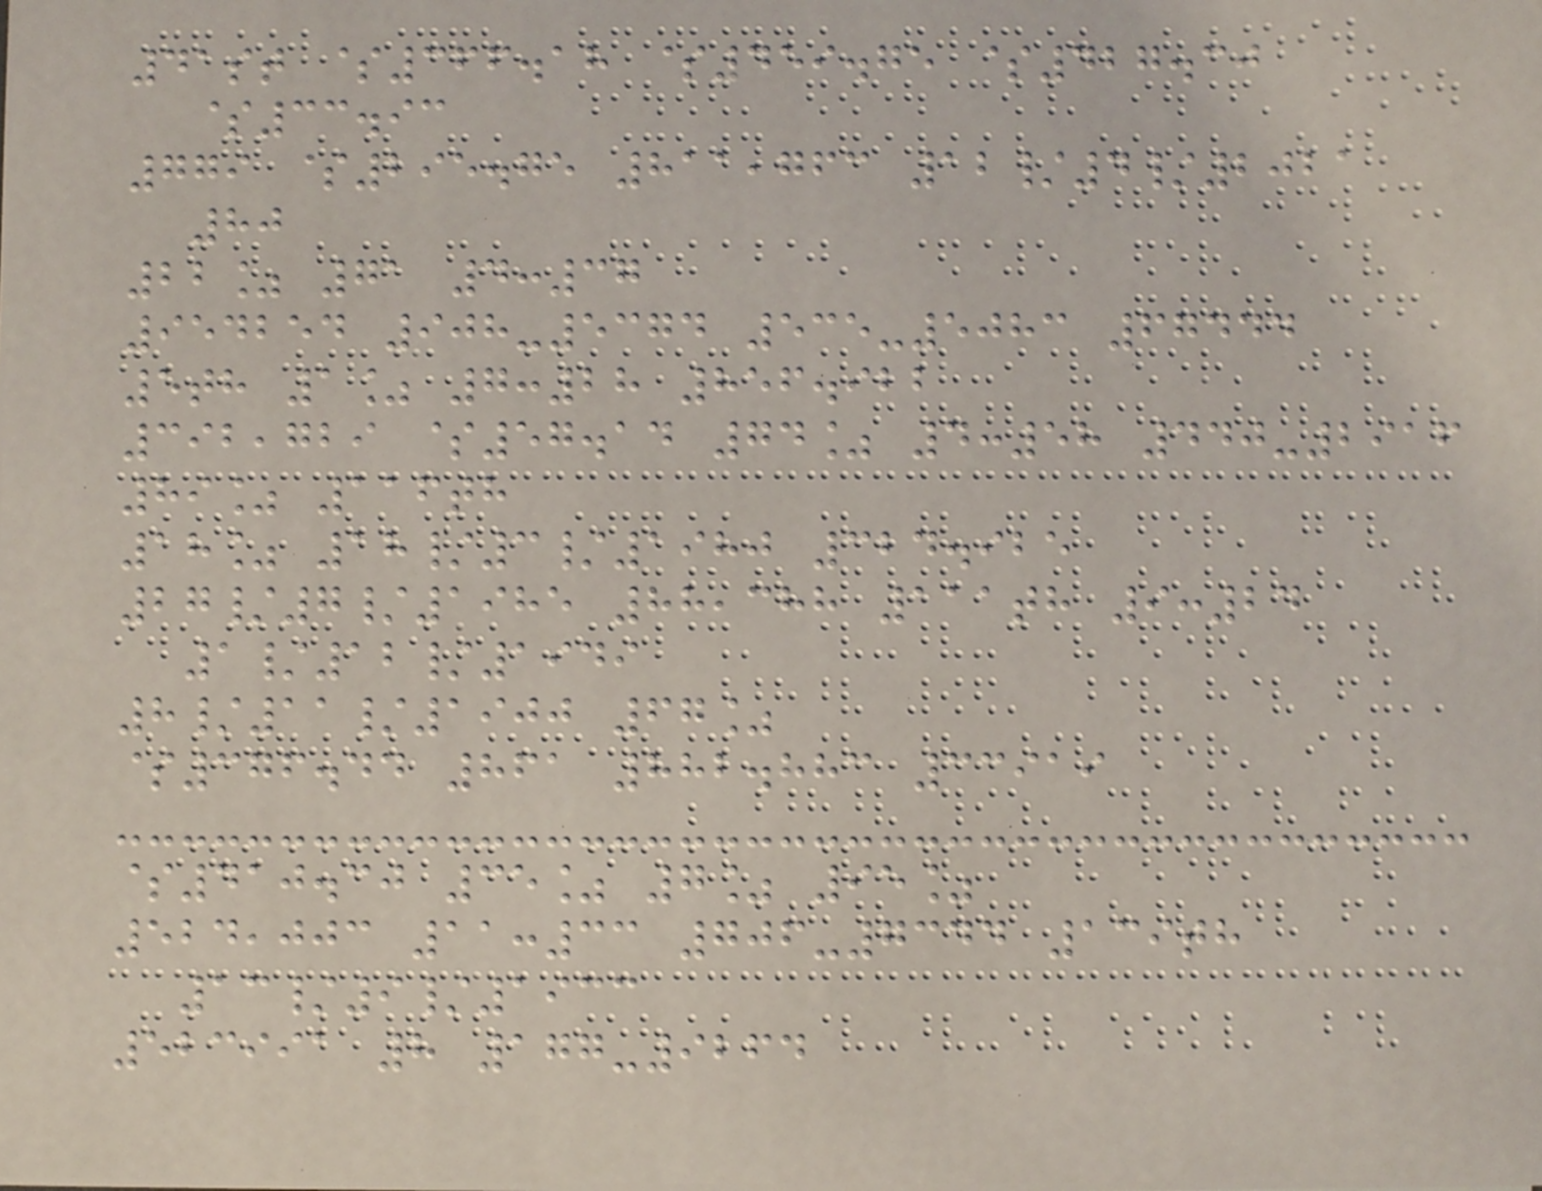41st $366.18 $459.75 $427.30
$33.93
779 $295.75 811,763 12/4/2021
80
22% 71 4:37
954254 908-5374 535-5083 67444
5th 1% 7:28 856.922
392,729 $57.14 74% 4:58 440-2916
89% 116th
18% 18/3/1980 324.925
27/7/1985 88,388 111th 9:24
1/12/1949
8/11/1900 67%
$376.44 861 882.883 33919
$410.30 35% 7% 95%
524,003 11:33 706-7344 139th
13/9/1933
523991 8 177-9264
